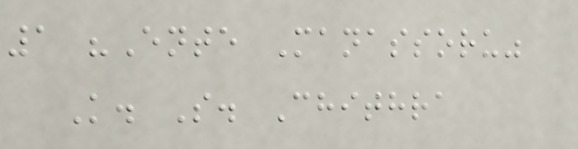1 "Ente Manassoru"
K. S. Chithra
